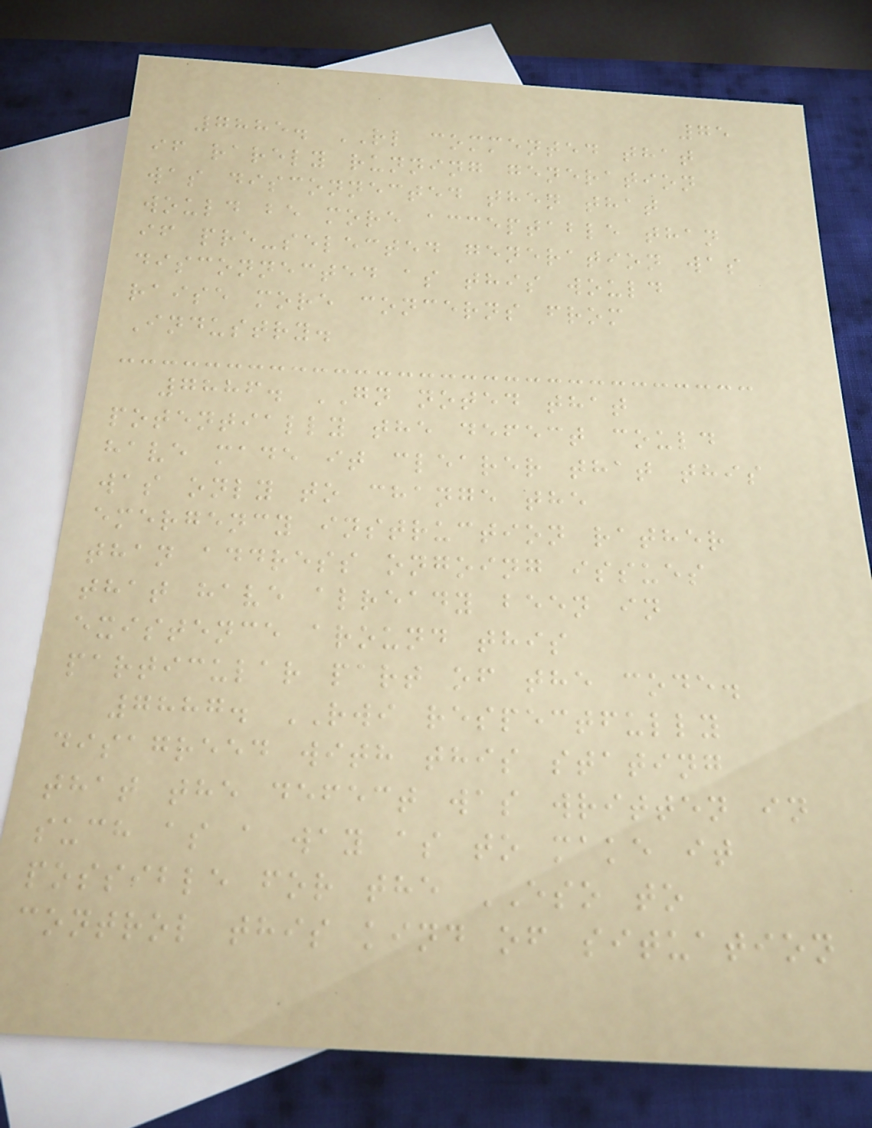75
7885. RL commented that
if rarely running generation
was disconnected then that
would be more acceptable than
if pre-selected generation was
disconnected as this would
raise more concerns from
Industry.
7886. GN noted that
potentially the defect could
have made it clearer that this
was only to change the
emergency instruction rather
than address ongoing issues
that have already been in
existence around this
particular part of the code.
7887. RWI respectfully
disagreed with this stating
that the defect was written in
such as a way as to make it
possible for the ESO to
control this kind of situation
